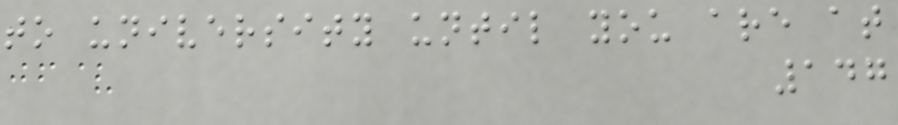to university until you are at
147
